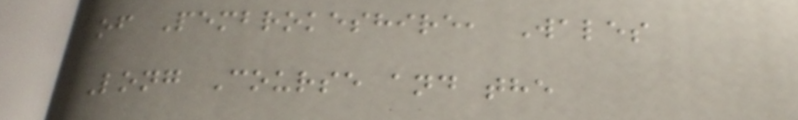of Pembrokeshire, Wales
Long Course and the
